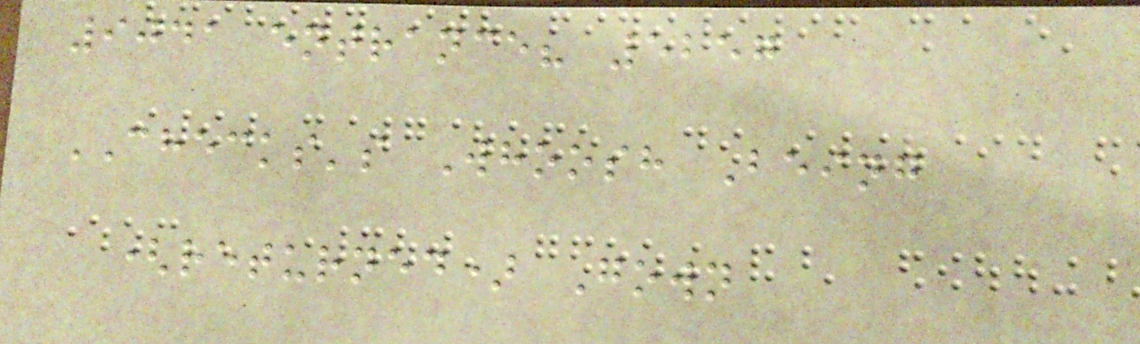9041 entrance? 5257
CHECKS's Whoosh Being
(returned) Gown
